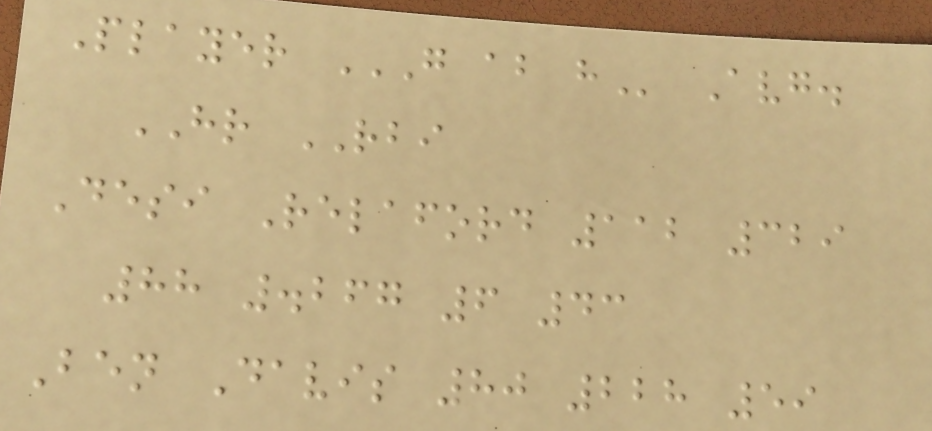Player G AB H Avg.
HR RBI
Desi Relaford 112 329
88 .267 6 43
Ben Davis 80 228 59
